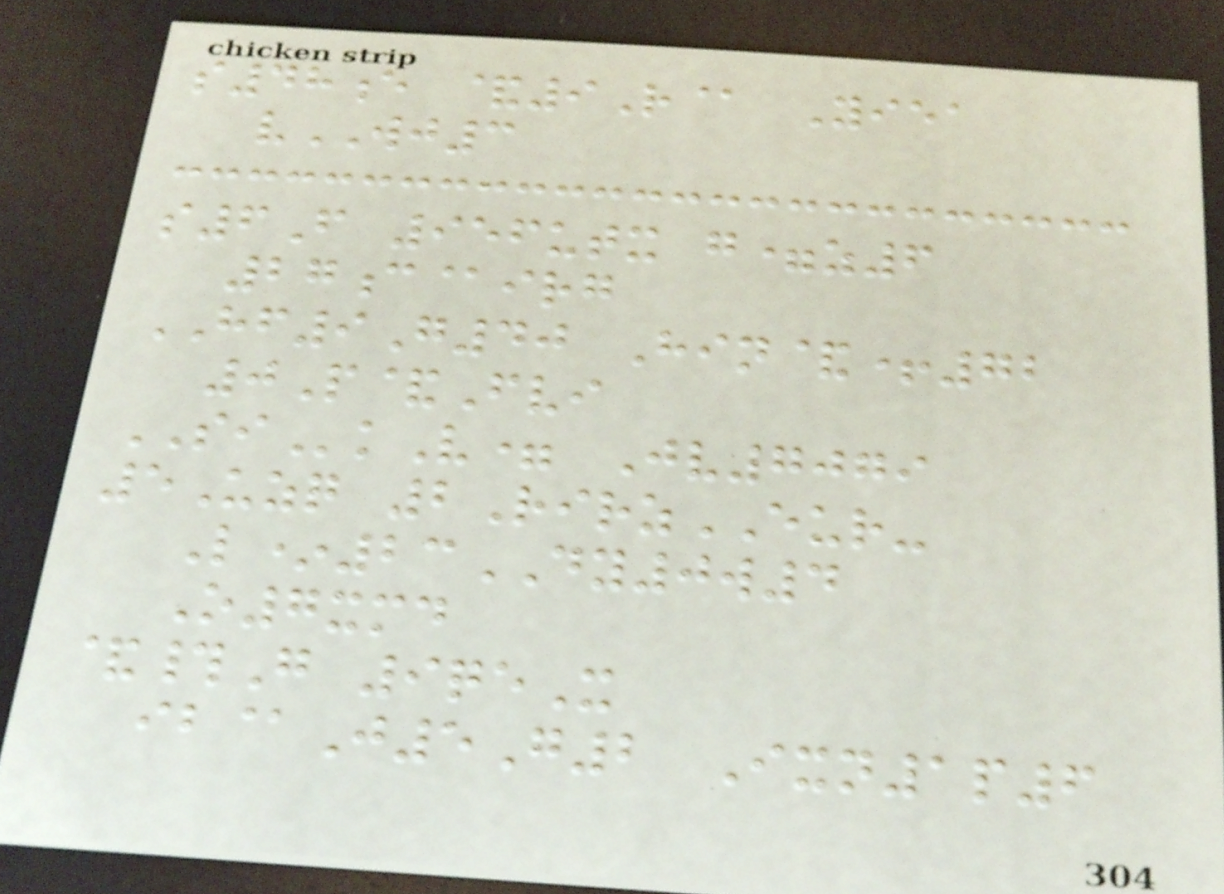s48e &9R@ Yiea
vWJ3
s6F 956utx g=z6
27c@irg
HF9G40 Hin&+72
0P&Fvi
SIkV= Jv7079
5Uzq 2RirzEUR-
L*23DY0w4
O7xmd
&#G 9qeX
ib@J5G2 Ixn1p6
